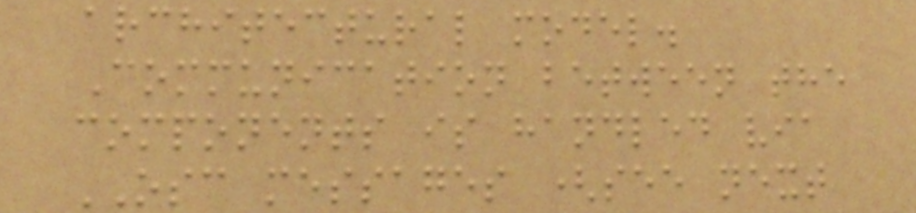architectural model.
Communication between the
components is handled via
OSC messages (see next
